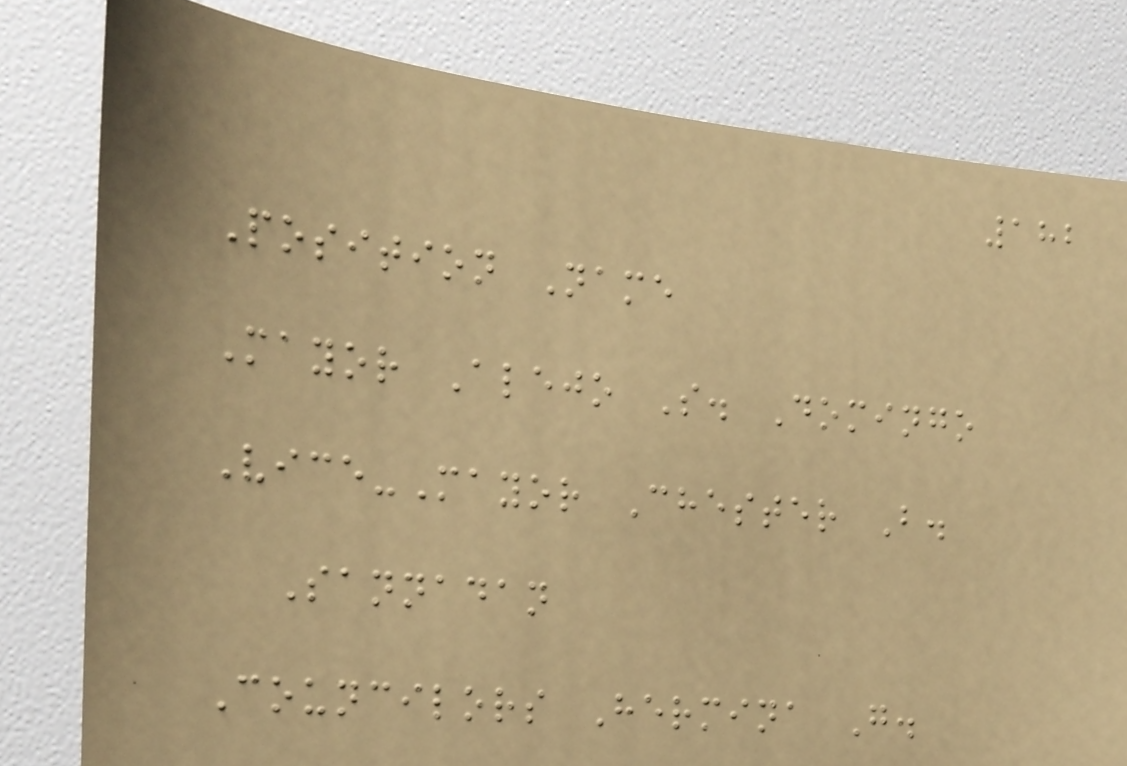182
Position Name
Mayor Alejo S. Domingo
Vice-Mayor Chester B.
Sannadan
Councilors Hermina G.
